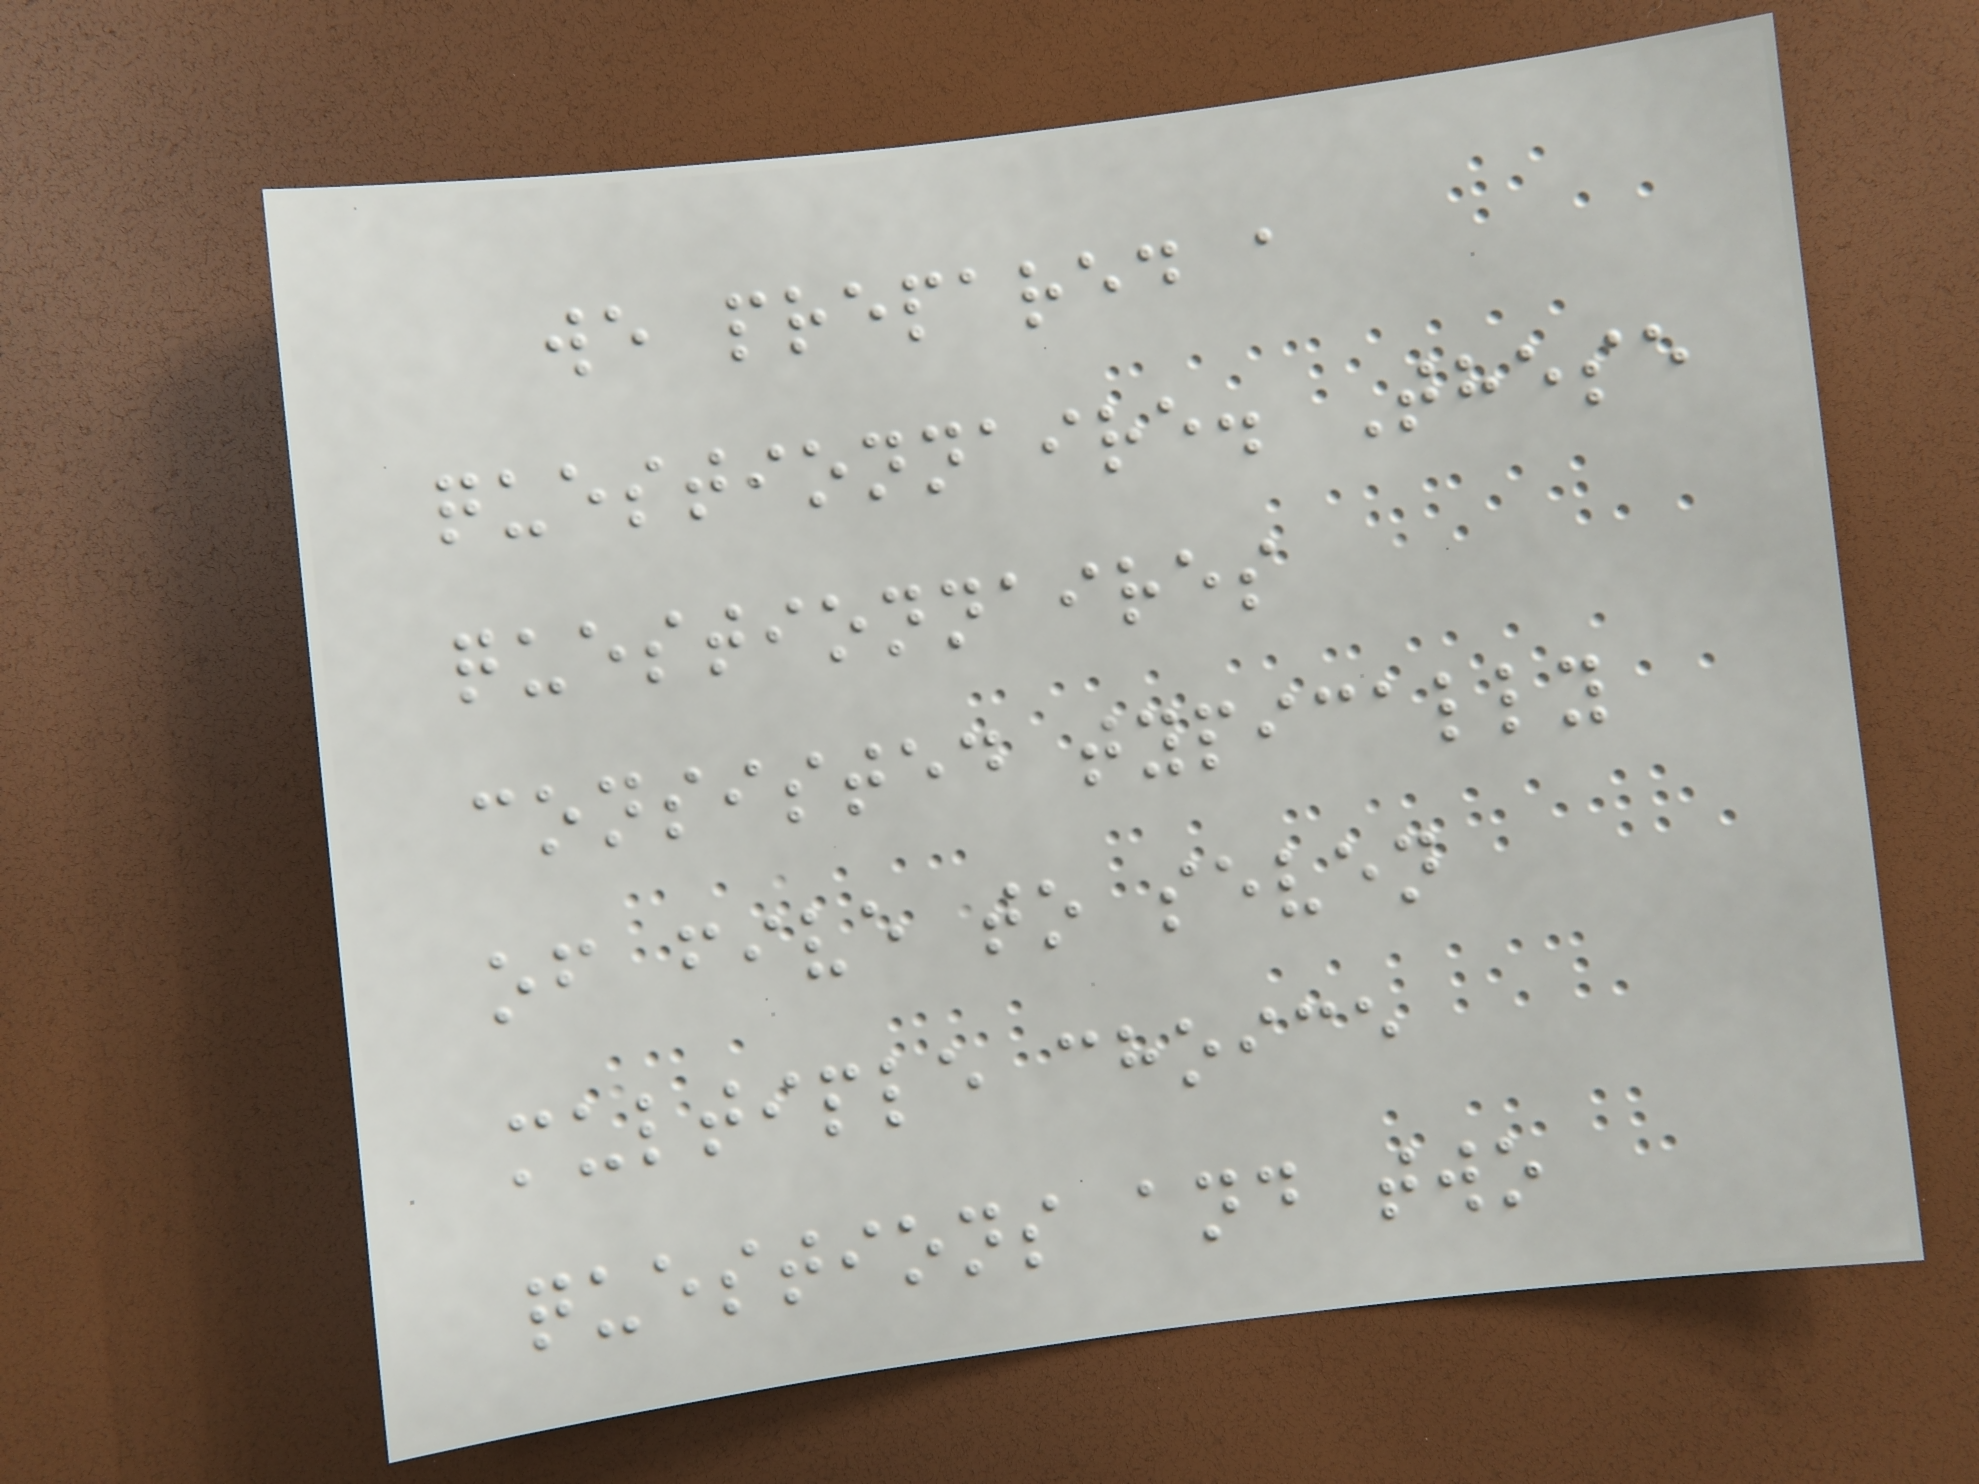we prepared a
questionnaire. These
questionnaires
consisted typically
of five to seven
multiple choice
questions and two
